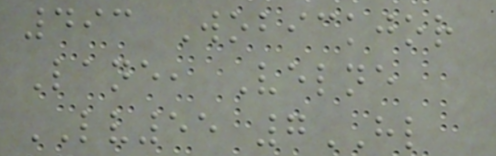493 Wobickjor
Lane, Velne
LV55 7HL
